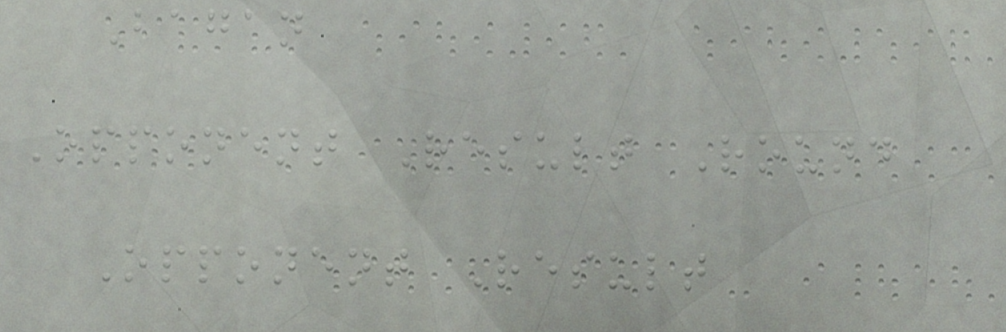Bagan
Opponent Result Round
Opponent Result
